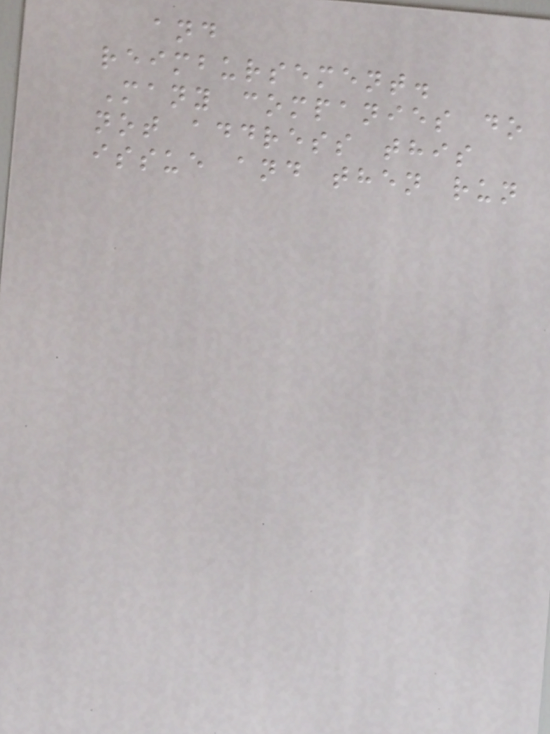and
reimbursement.
Many companies do
not address this
issue and then run
